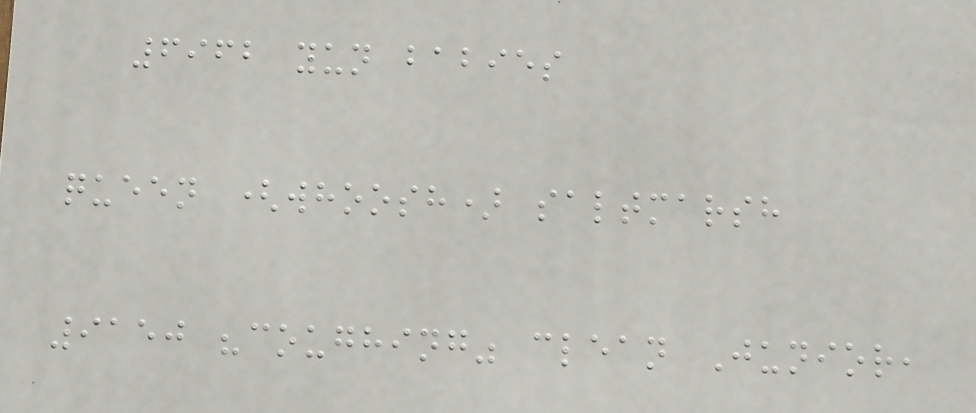6962 yun babies
queen (whoosh) saltmarsh
9150 "coughing" clean Junior,
